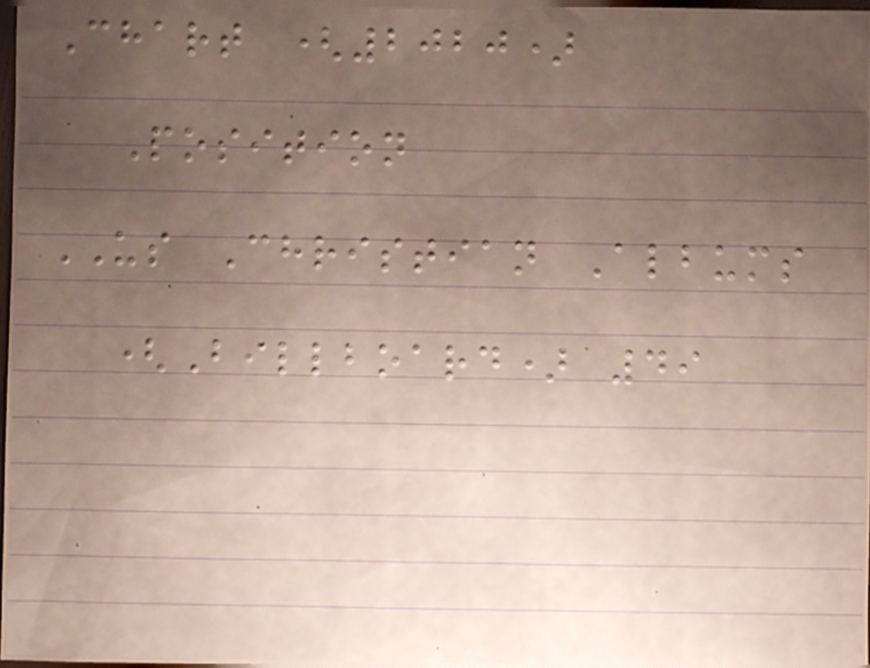Chart (2020)
Position
US Christian Albums
(Billboard) 49
